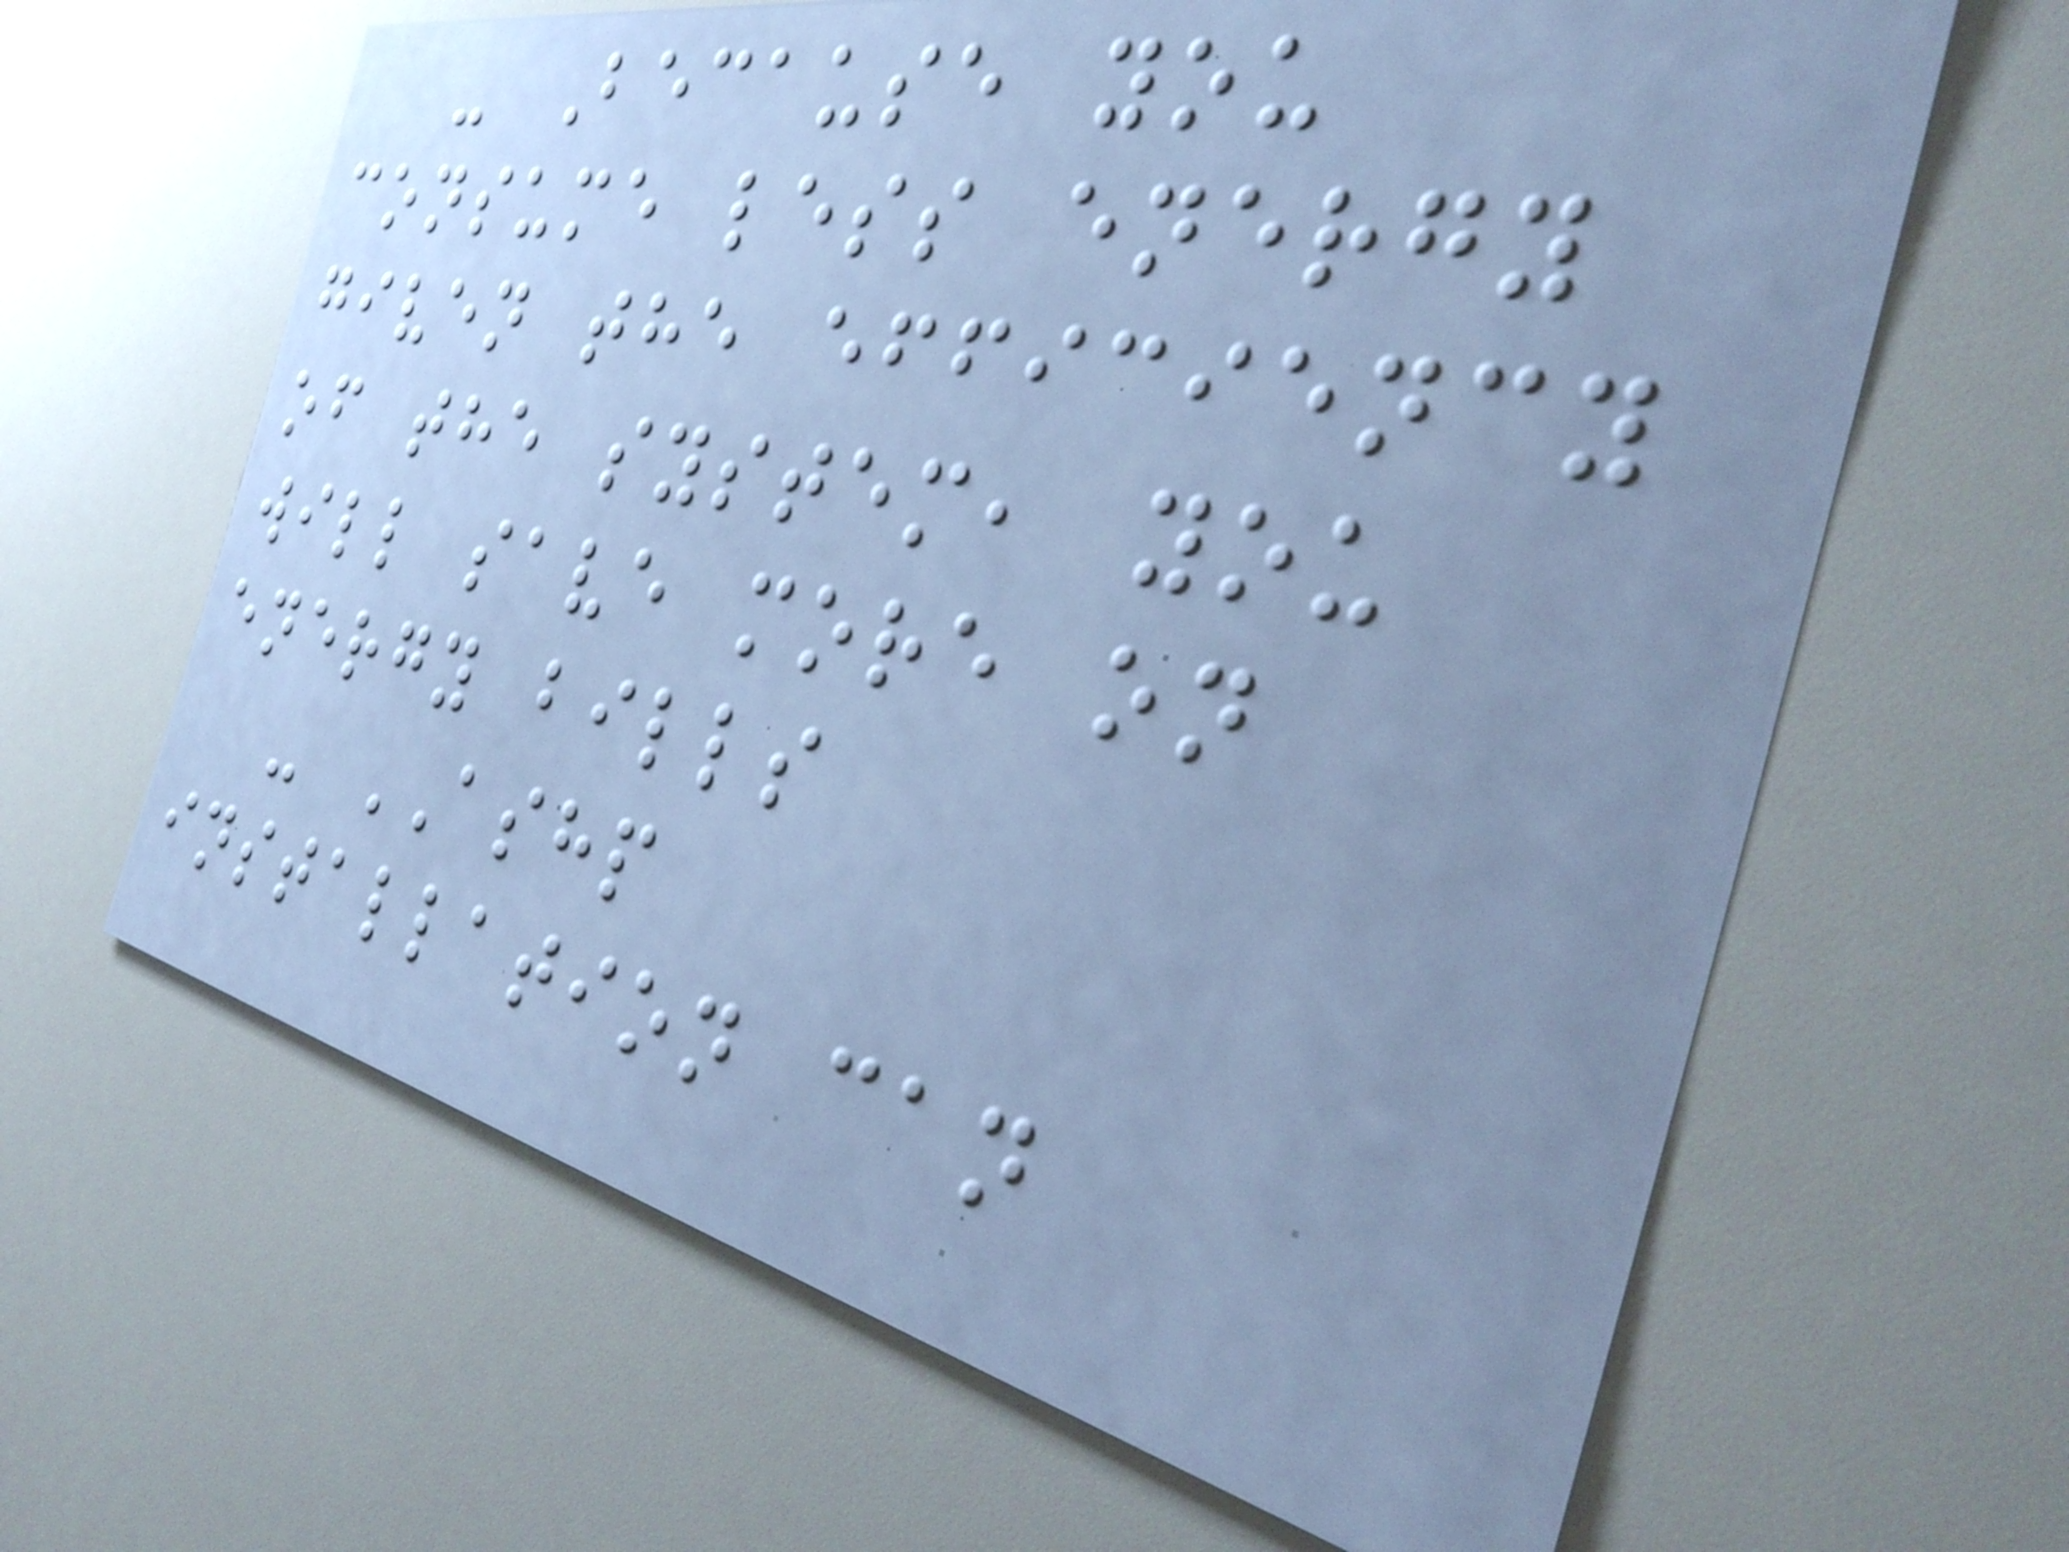- Because you
consume less energy
given the efficiency
of the system, you
will save more on
energy bills
- ASHP
installation can
